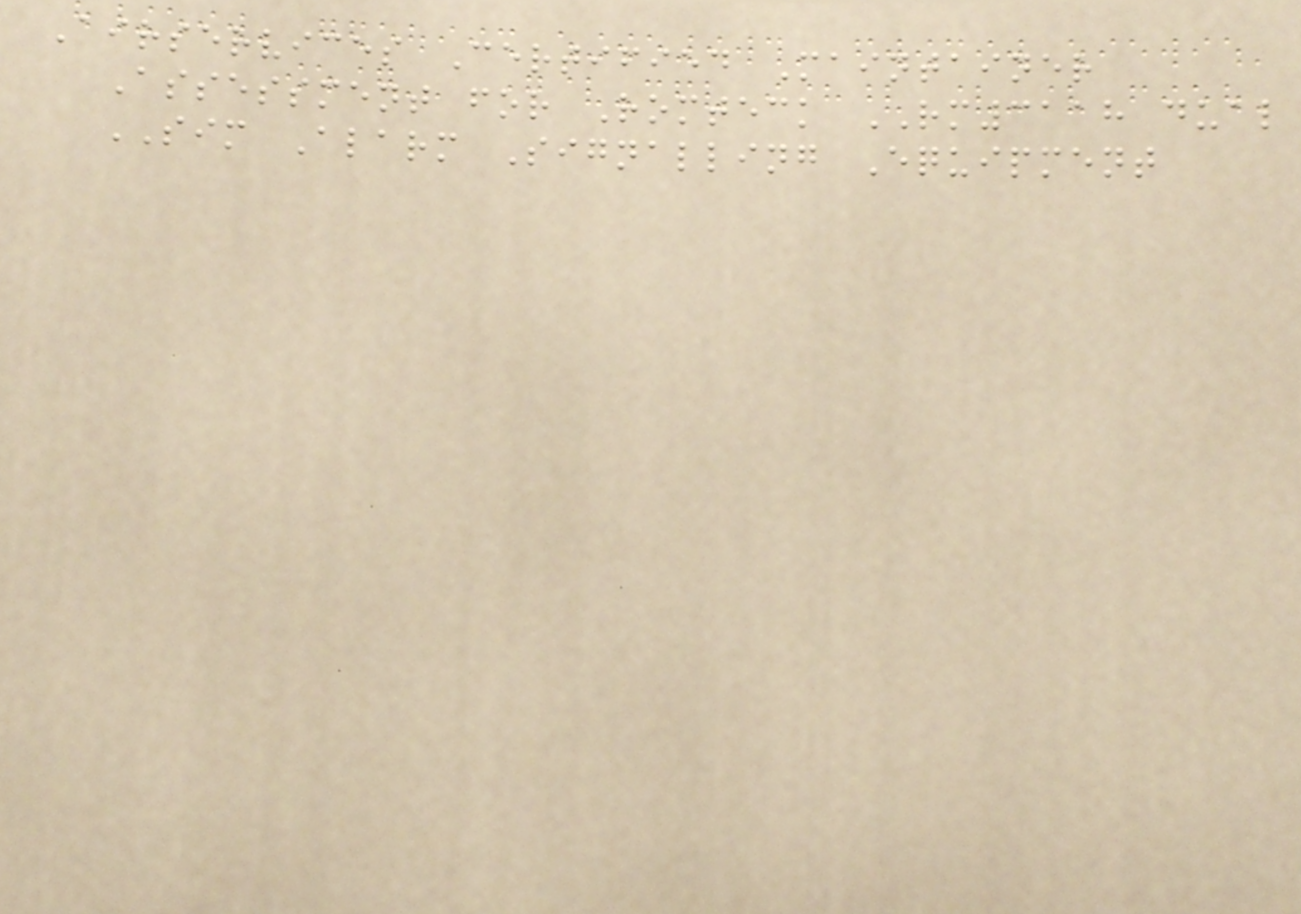Airservices Certified Maintainer
Assessment for Romteck RM3118 dual
SIM Alarm Signalling Equipment
